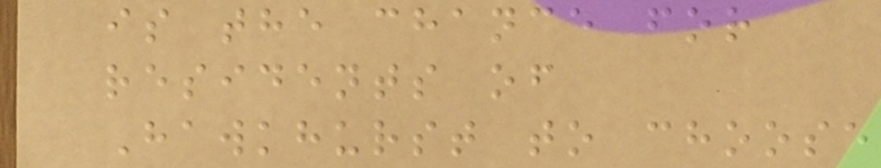is the chance for
residents of
Hawkhurst to choose
